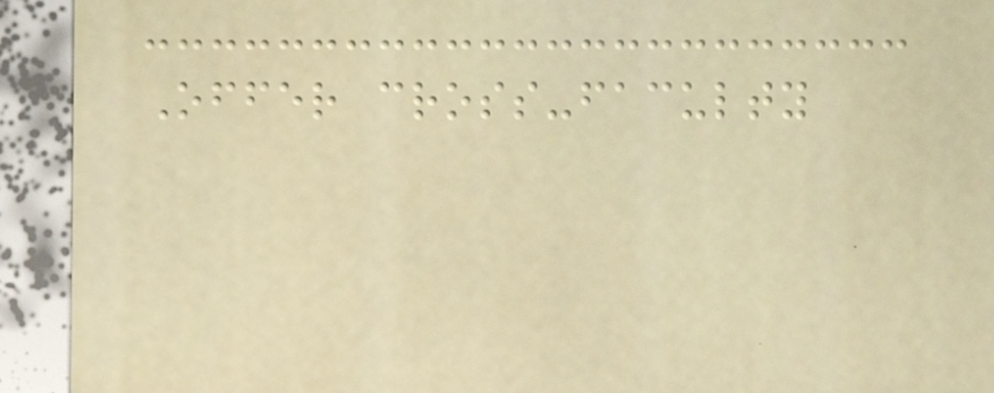Offer cross-faculty
